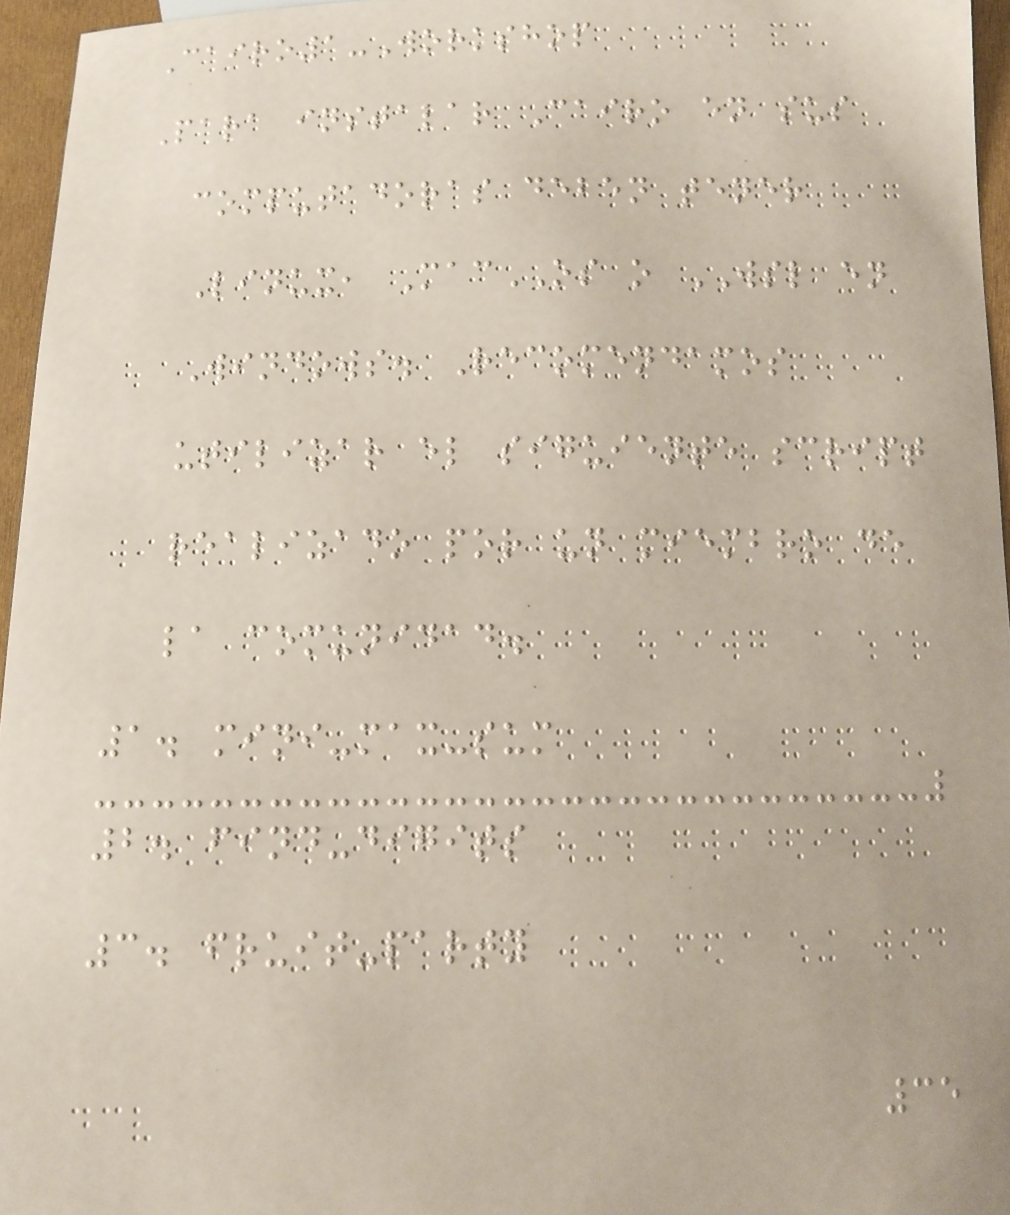Cairo1-Workshop
Para instalar Cairo en sus
computadoras deben tener
Linux, MacOS o WSL en
Windows. Recomendamos
utilizar el siguiente script
realizado por un miembro de
la comunidad.
1. mini-max-sum
2. find-digits
3. fruit-party
35
